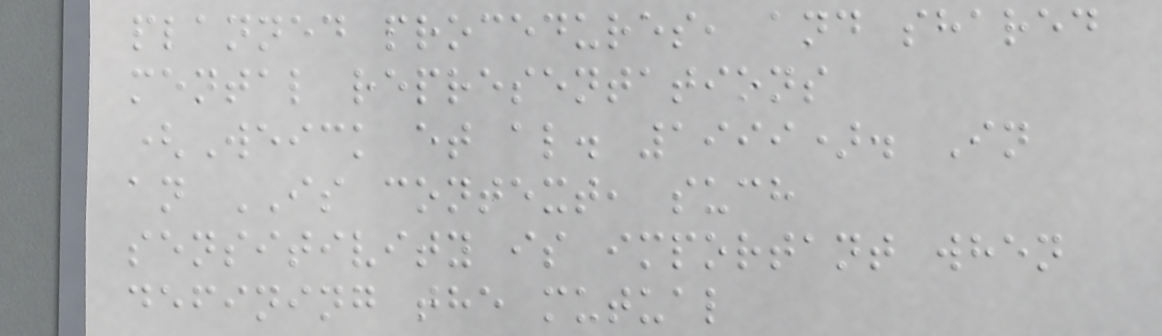planned procedures, and shared
mental representations
(Weick et al. 1999). In
an IS context, such
sensitivity is important when
defining the mutual
